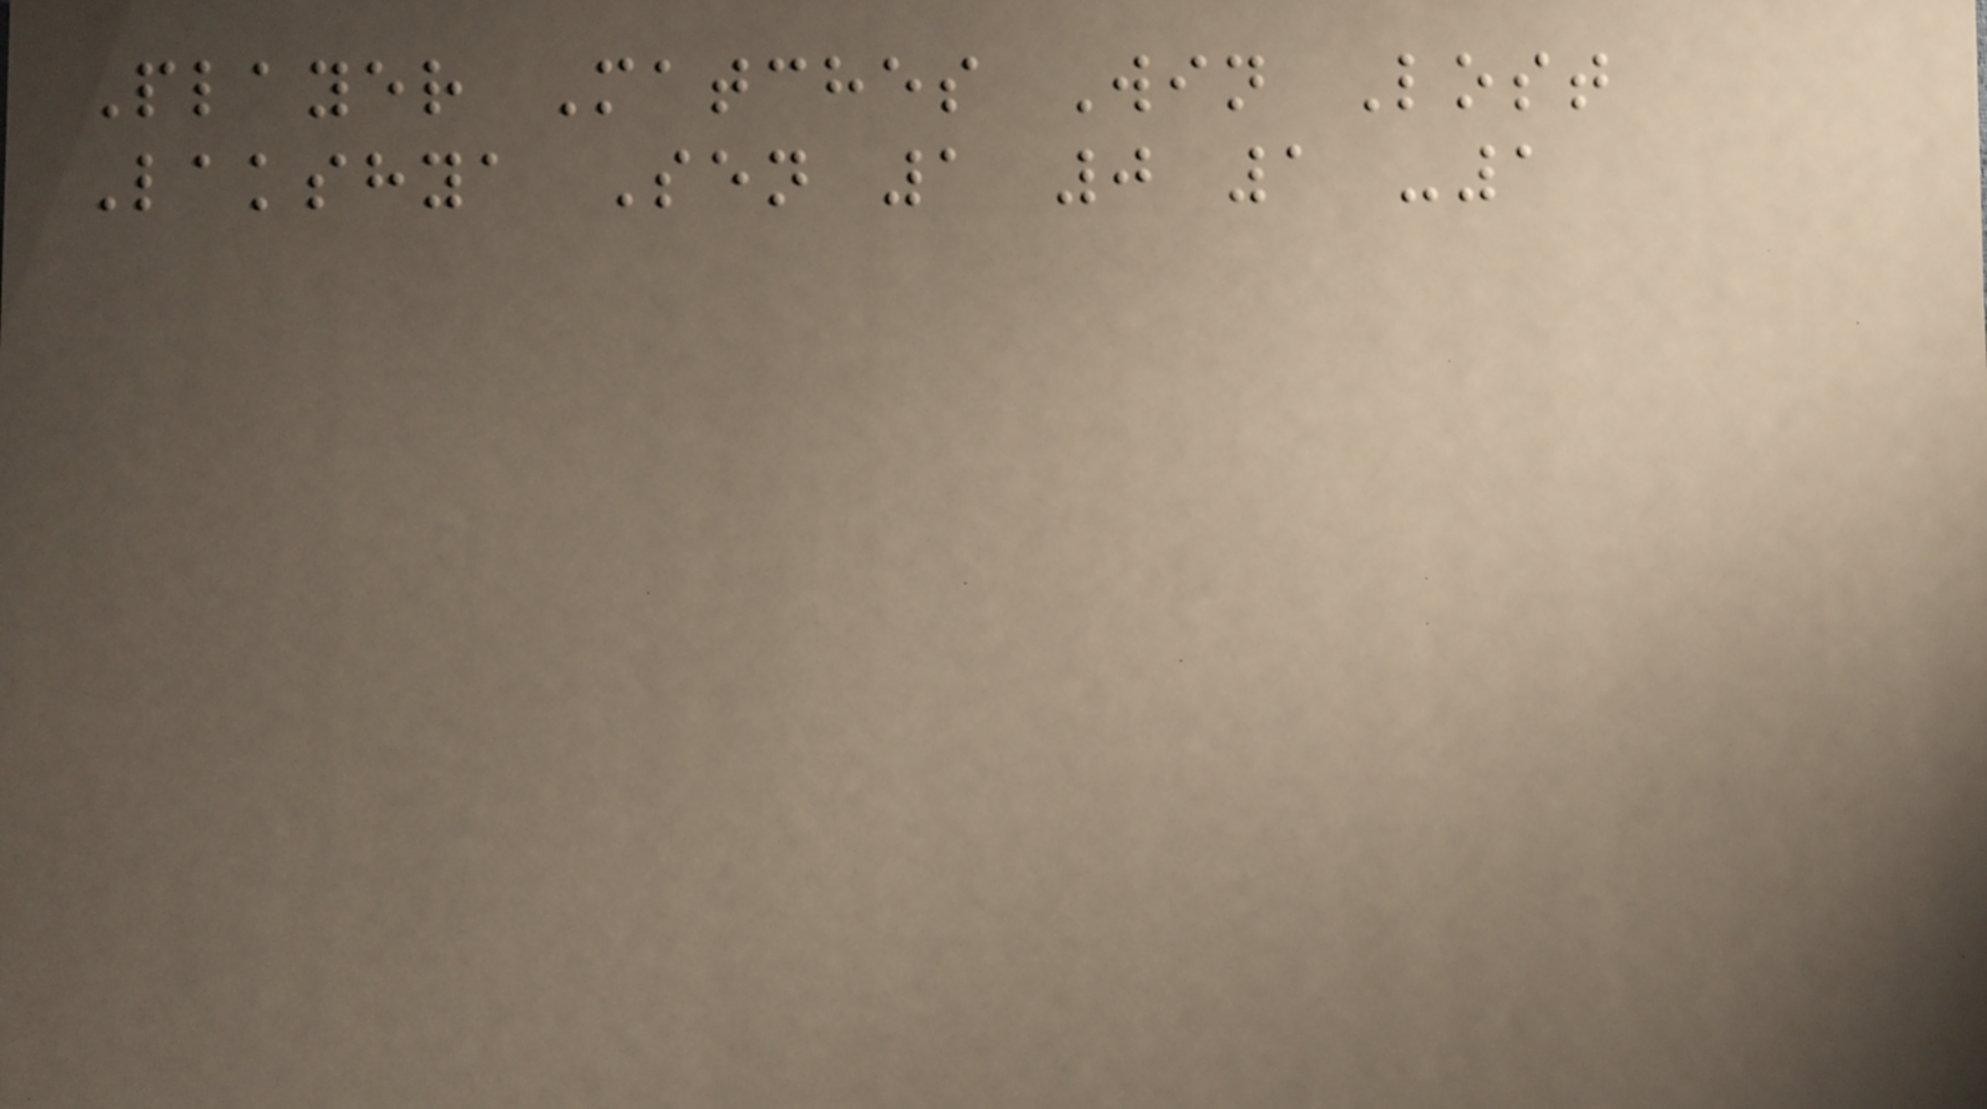Player Matches Win Lost
Lakshya Sen 1 0 1 -1
